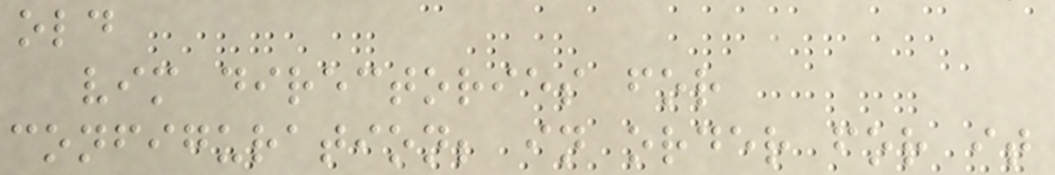old
vim directories for
configuration; in order for it
